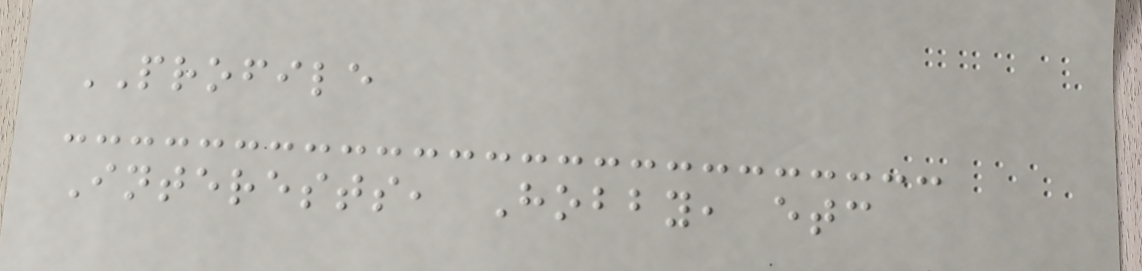PROFILE
Interests, Hobby, etc
